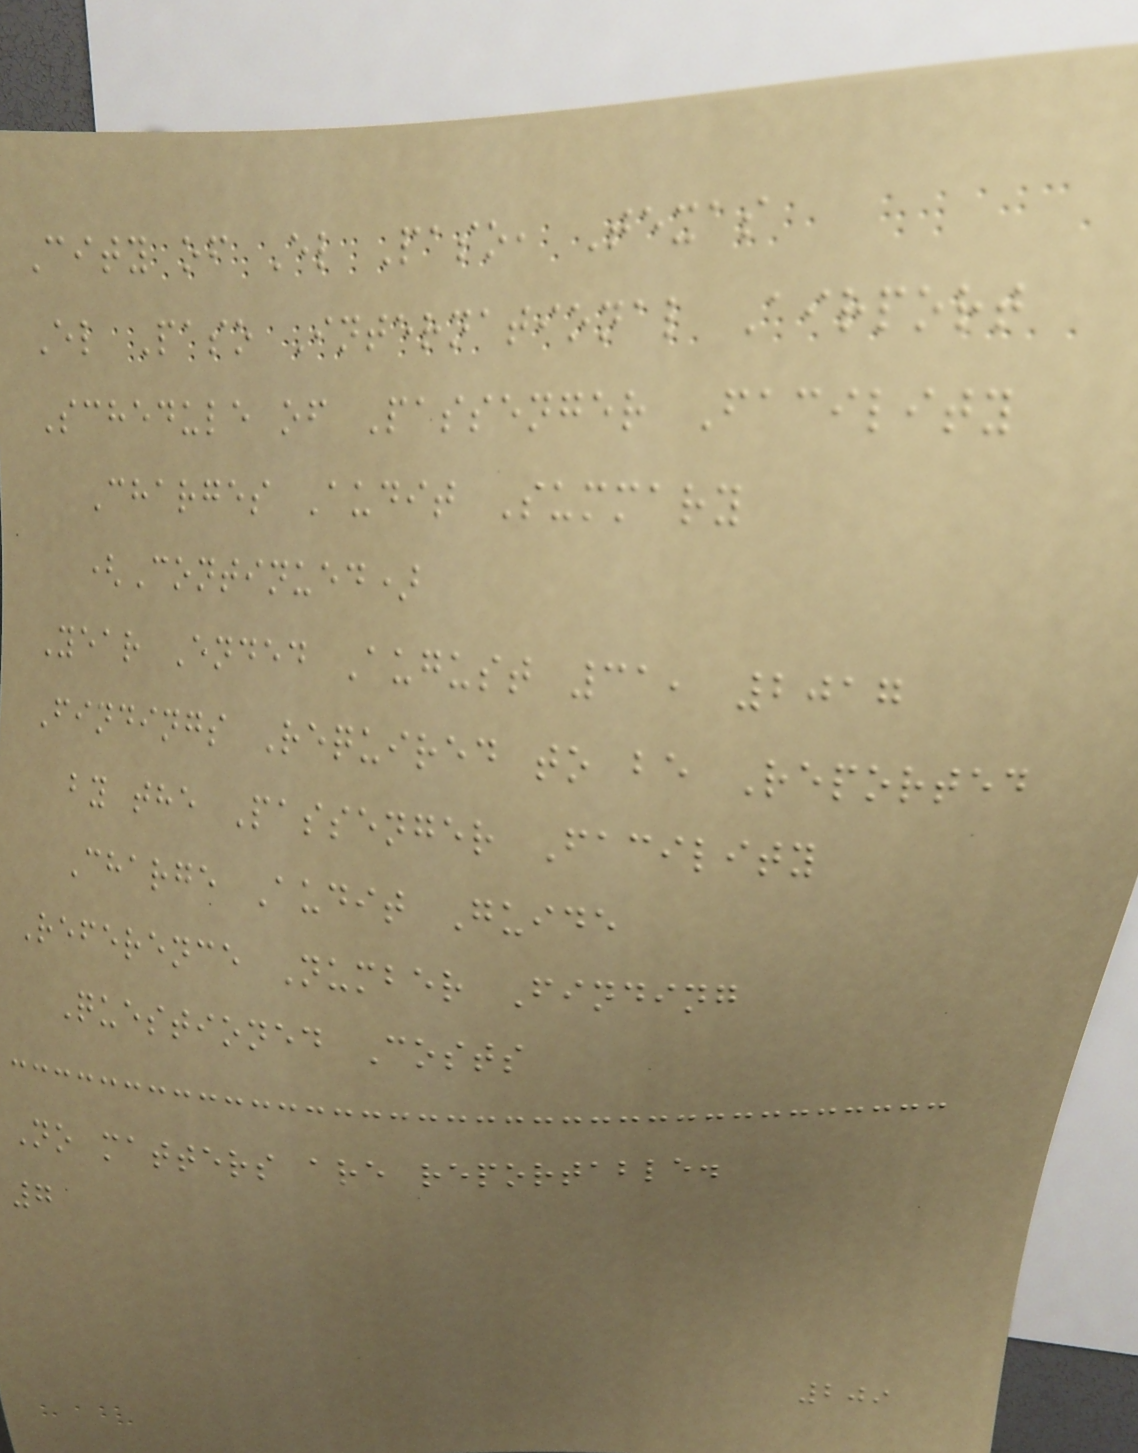City of El Paso, Texas
El Paso International Airport
Schedule of Passenger Facility
Charges Audit Summary
(Continued)
Year Ended August 31, 2017
Findings Required to be Reported
by the Passenger Facility
Charge Audit Guide
Reference Number Finding
Questioned Costs
No matters are reportable.
7
209
